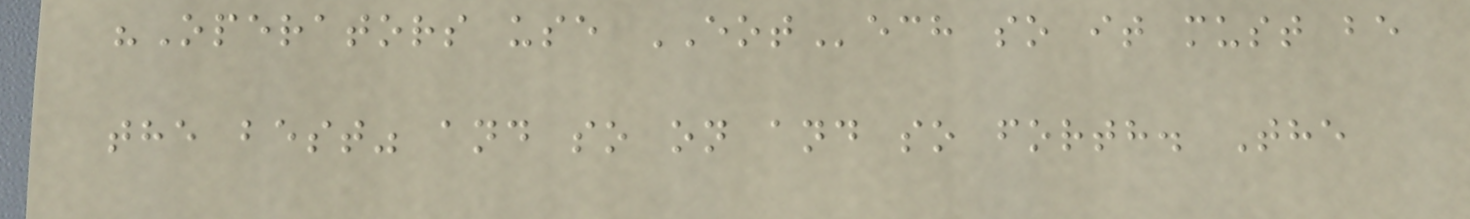"Operators use EOTech so it must be
the best" and so on and so forth. The
